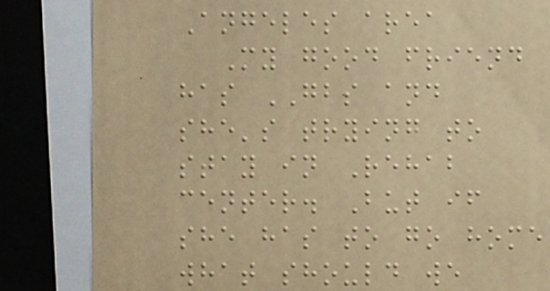Angeles area
My good friend
has GBS and
she's trying to
stay in Rehab
center. But if
she has to go home
what should we
